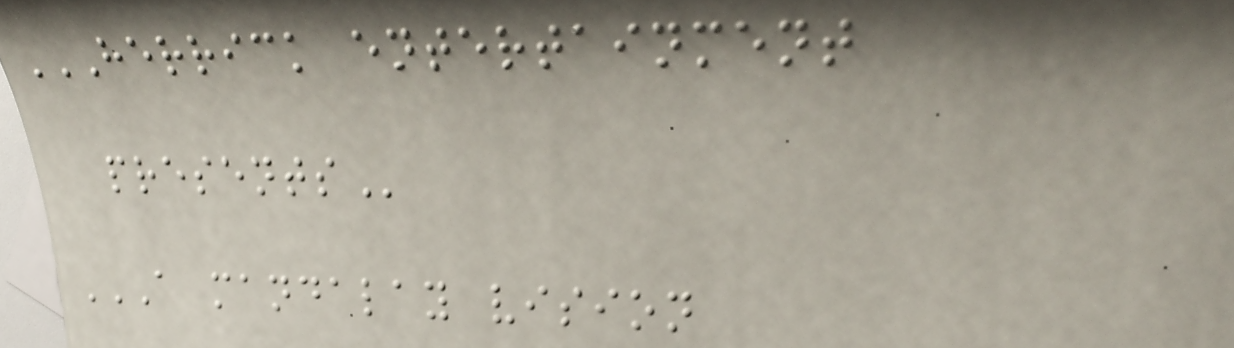HERRICK ENTERTAINMENT
PRESENTS
A MANDALAY VISION
